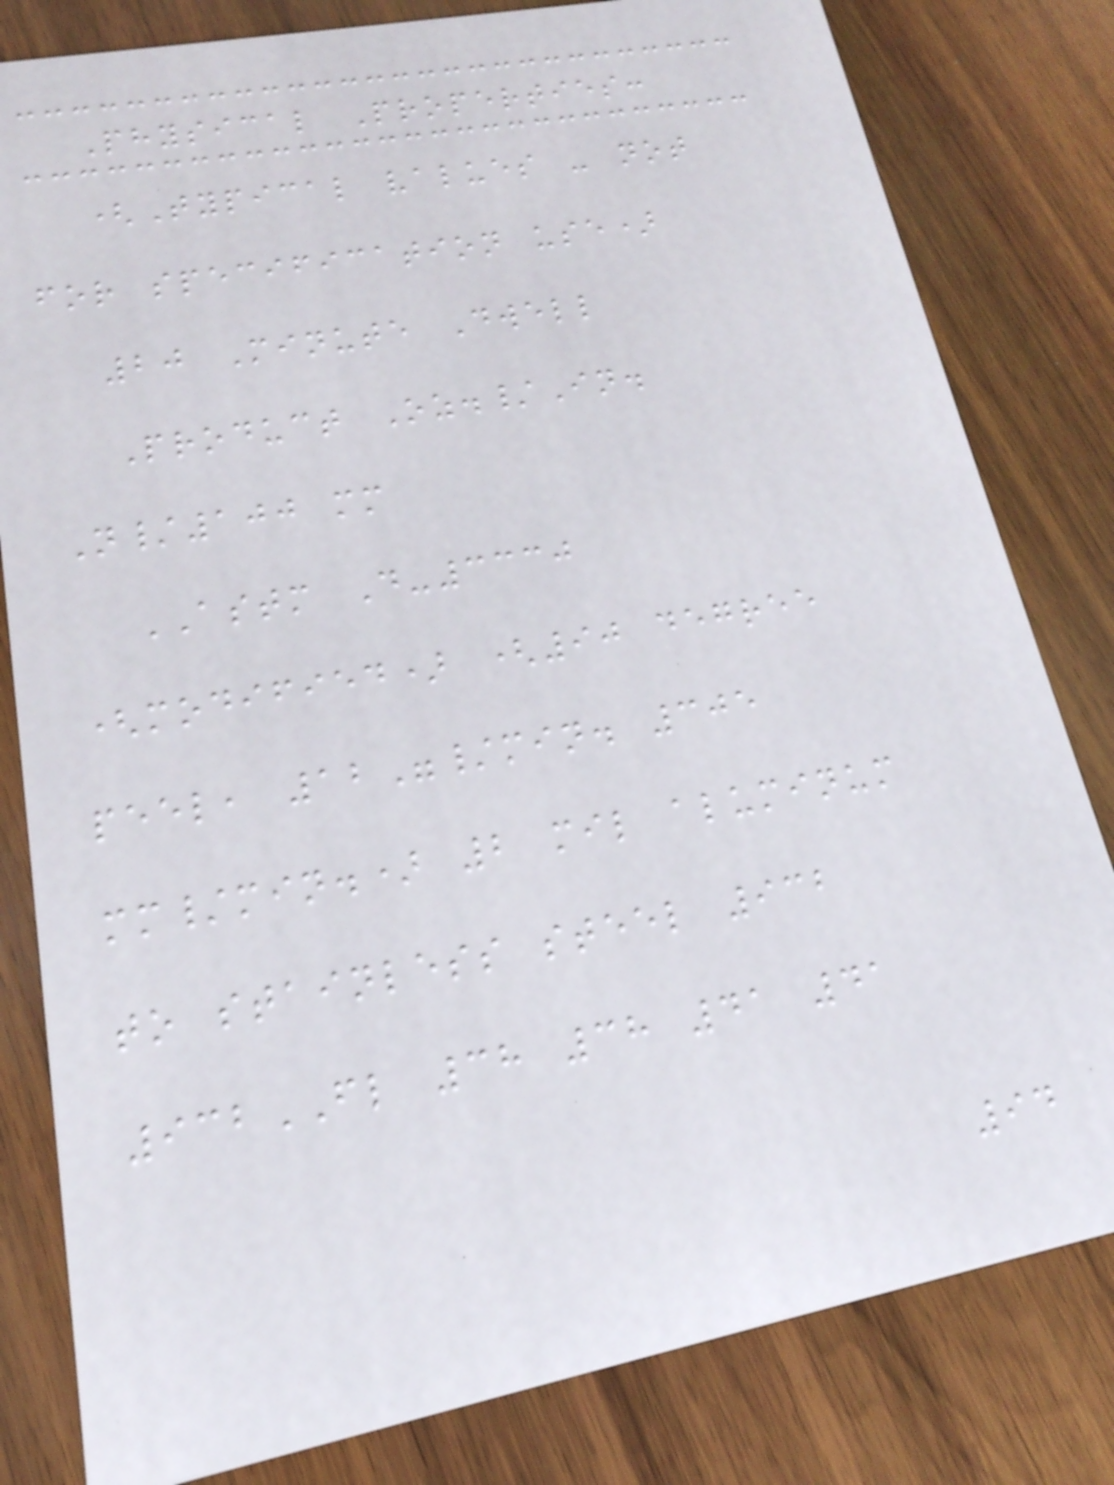Physical Properties:
(Typical values - not
for specification use)
20 Minute Dwell
Product Oz./In.
N/100 mm
ASTM D-3330
(modified) (90 degree
peel, 12"/min. 305
mm/min.) 2 mil aluminum
to stainless steel 932
932FL 38 38 41 41
94
